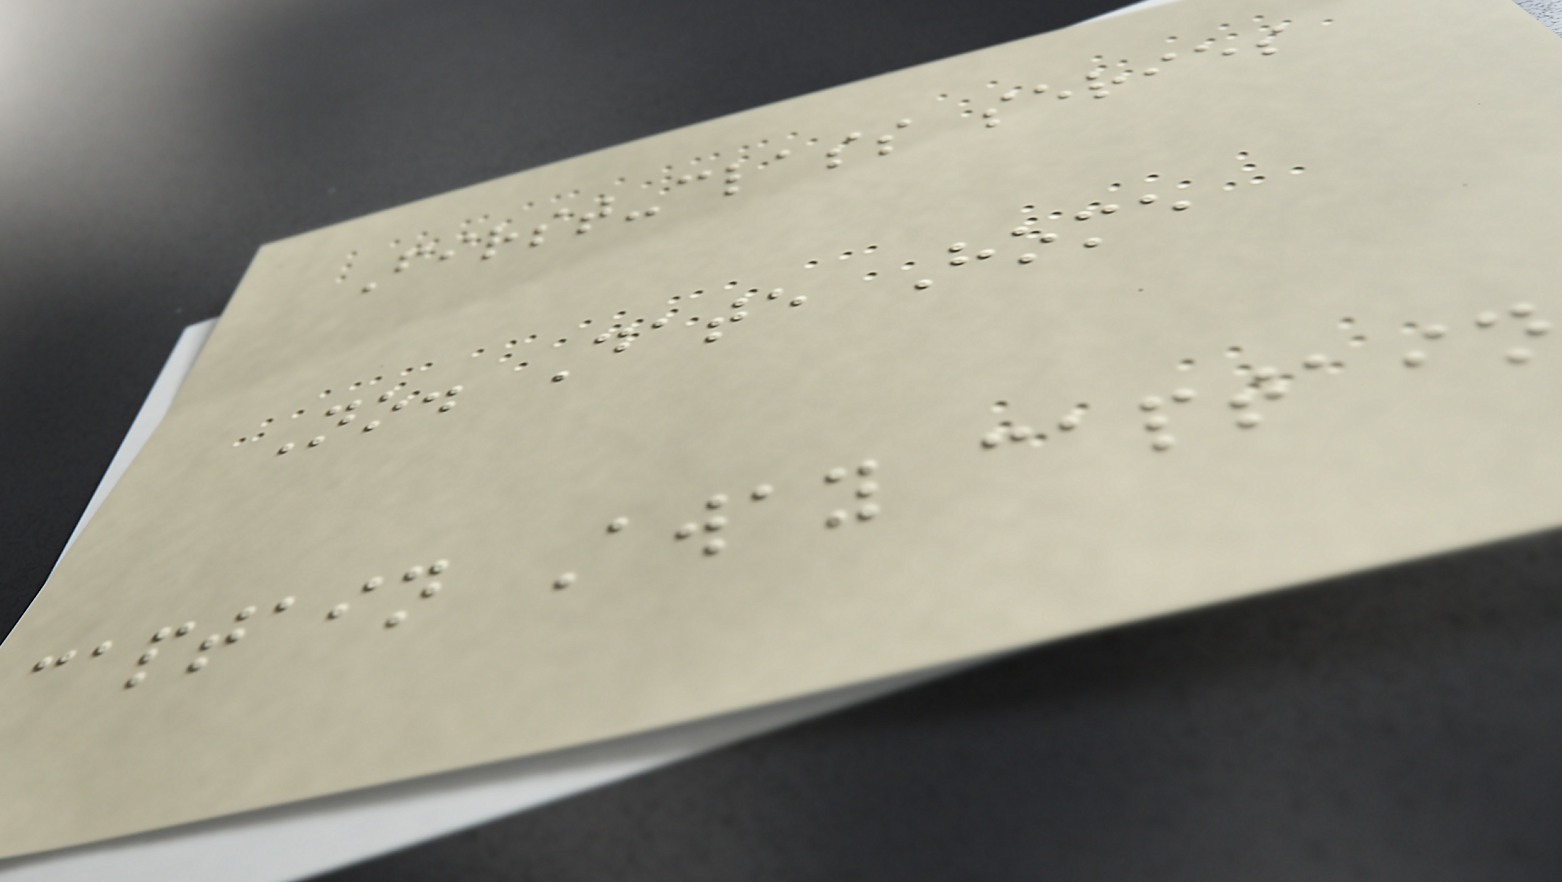First-class series
No. Date Home
captain Away captain
